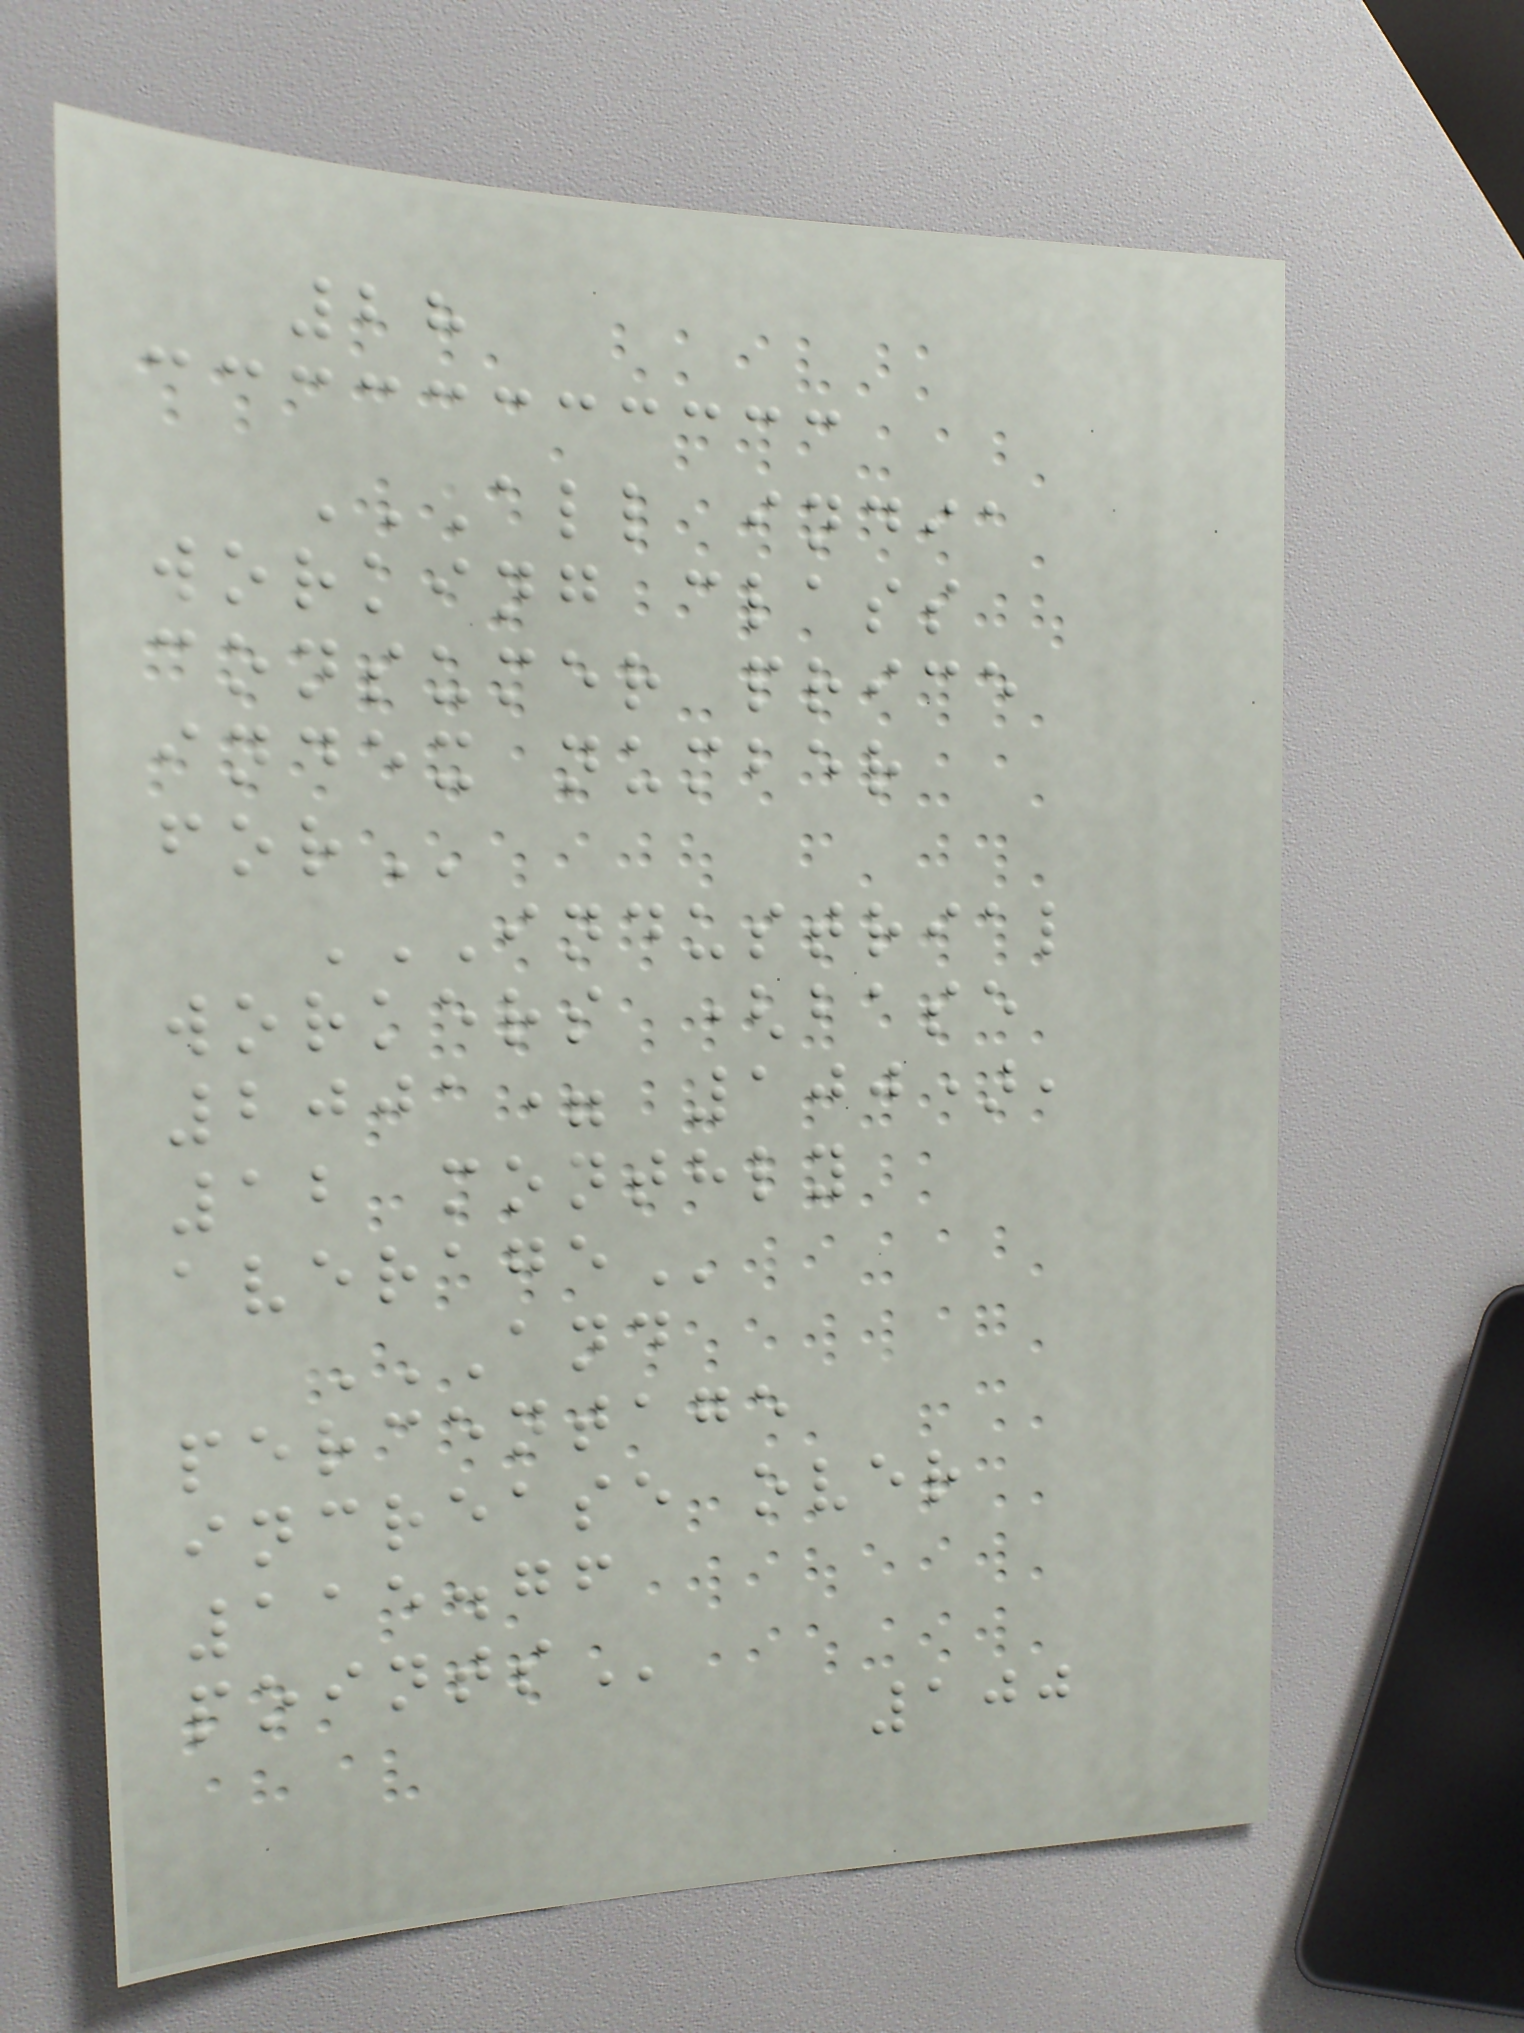28
ALL INDIA
WORKING CLASS
CONSUMER PRICE
INDEX NUMBER
FOR
INDUSTRIAL
WORKERS (BASE
2001= 100),
12 MONTHLY
AVERAGE
AND
PERCENTAGE
INCREASE OVER
115.76
POINTS
100
